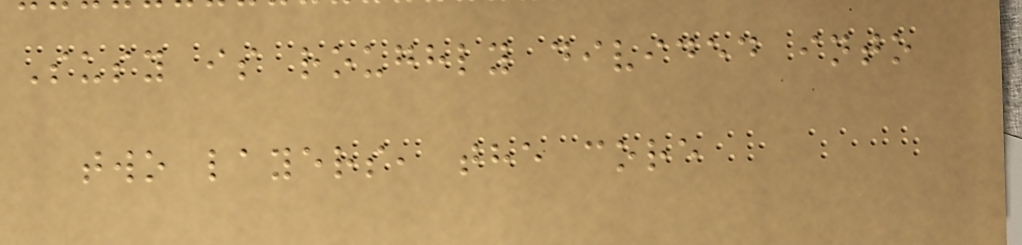Susy is roughly divided into
two layers, the core
